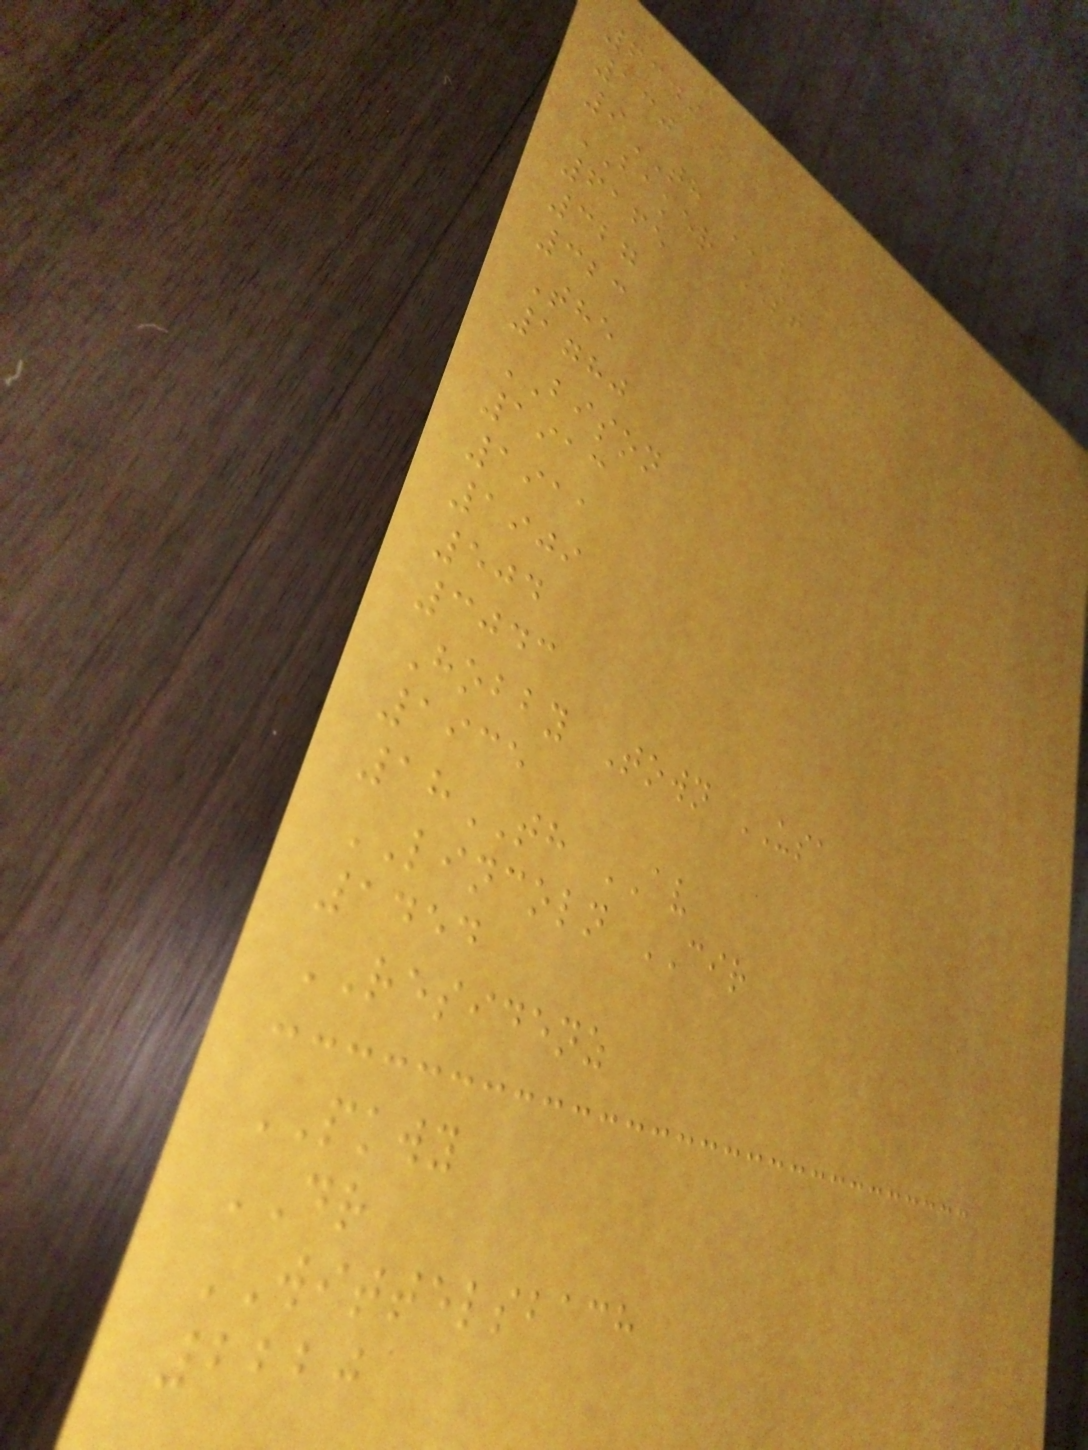6349
130
9TH AV
BAKER ST
6165
327
323
The
1780
BISON
1913
1911
1909
504
3043
Hobby Town USA
1935
18TH AV
LINCOLN CIR
1454
RESIDENZ
PKWY
DR
WITTELSBACH
2220
